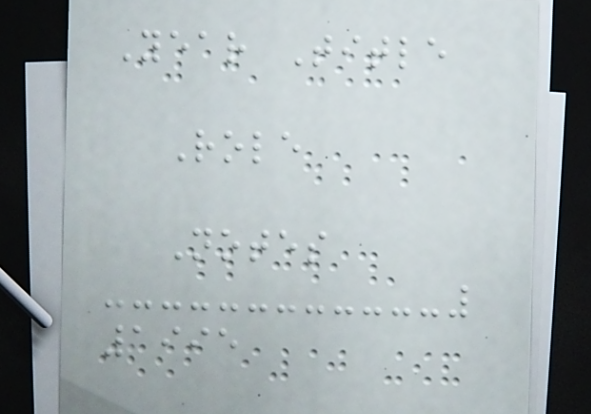Year Title
Role
Notes
1995
